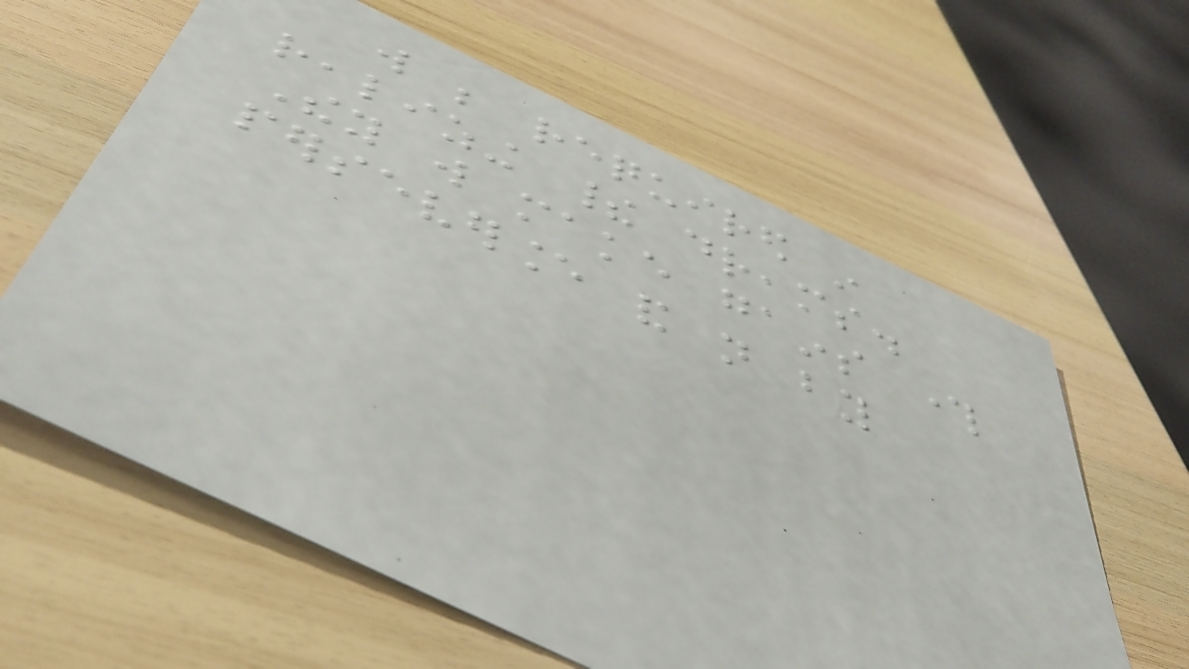will be required in
realizing their dreams.
They will make gains through
perseverance and not by
